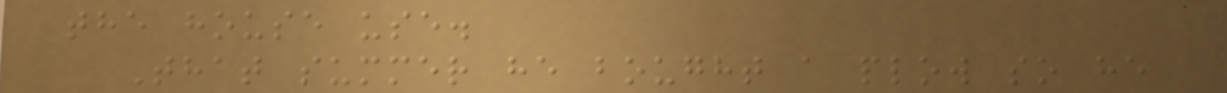the house use.
That summer he bought a plow so he
